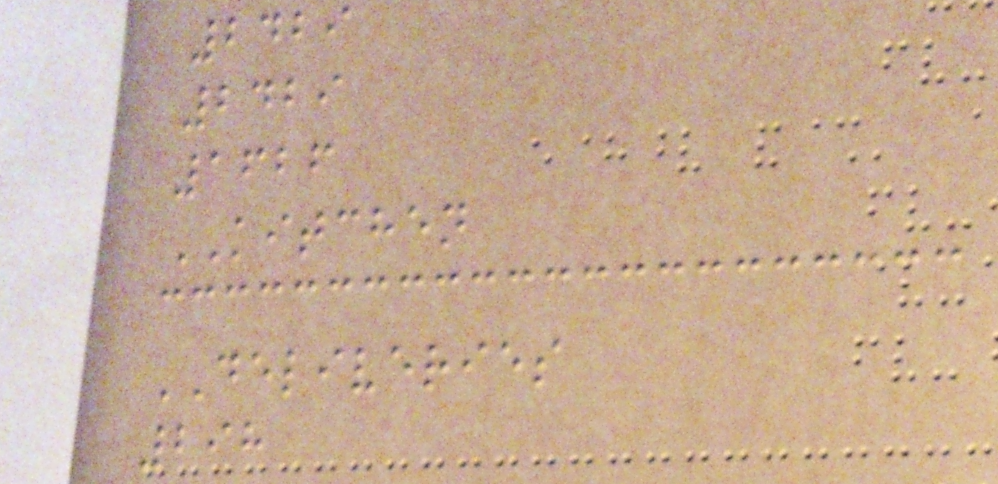2429
2429
1626
KITCHEN
DELIVERIES
298
